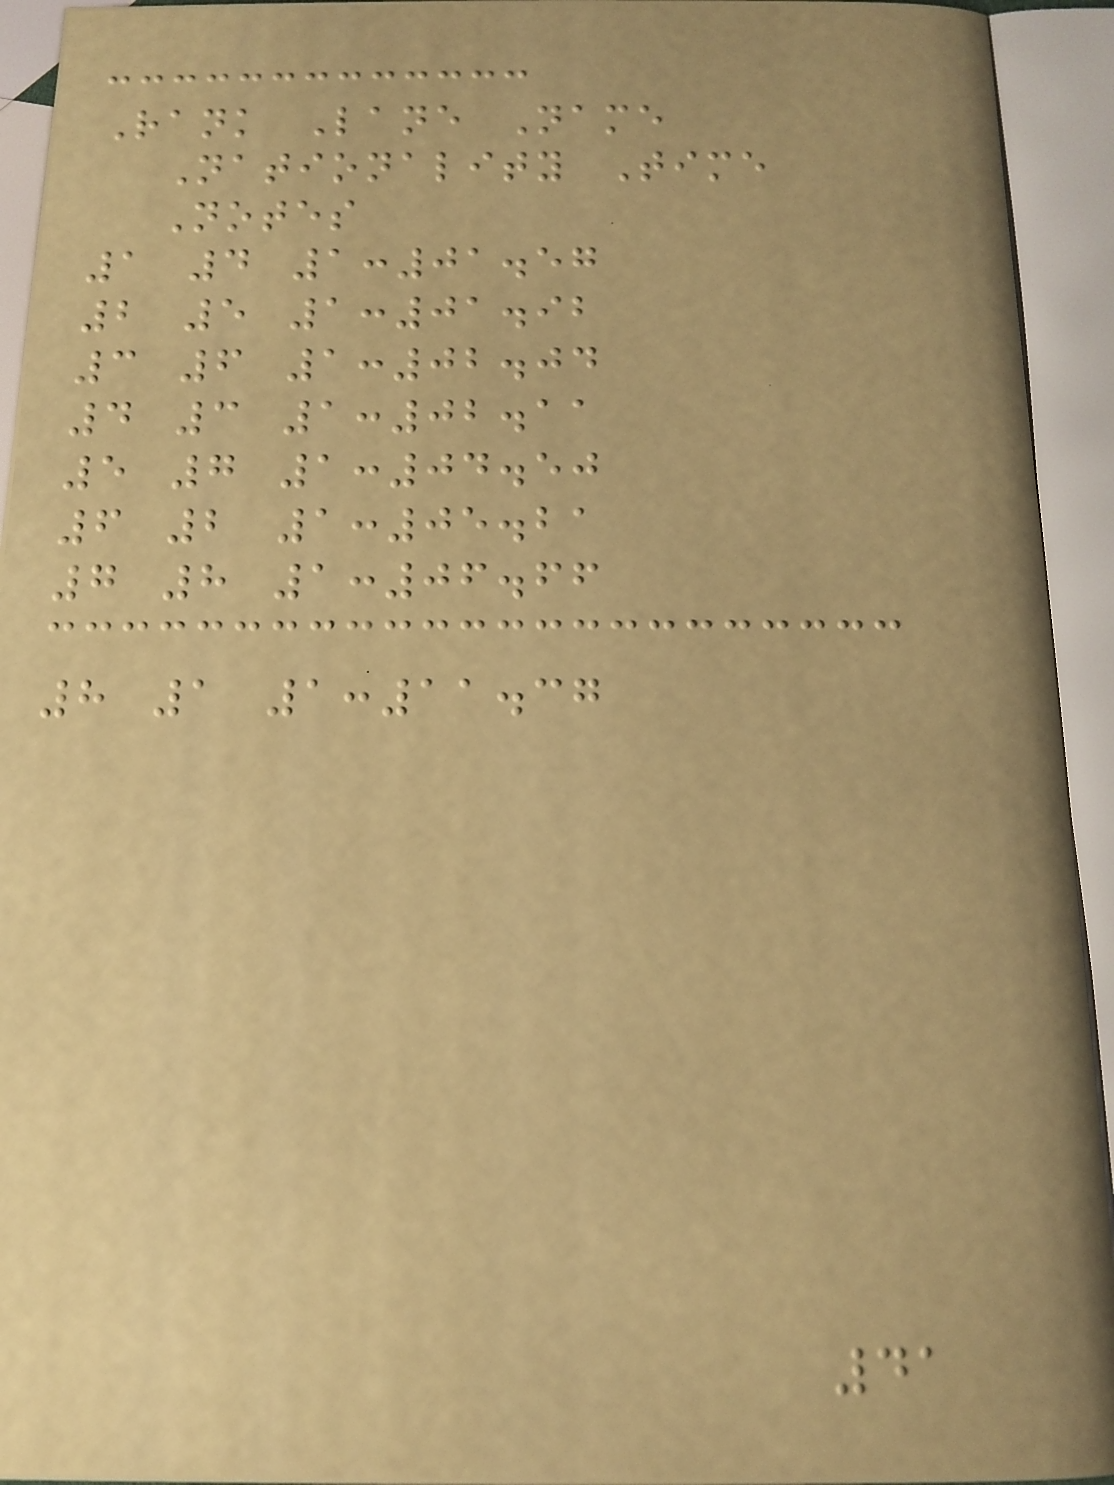Rank Lane Name
Nationality Time
Notes
1 4 1:01.57
2 5 1:01.92
3 6 1:02.04
4 3 1:02.11
5 7 1:04.50
6 2 1:05.21
7 8 1:06.66
8 1 1:11.37
41
